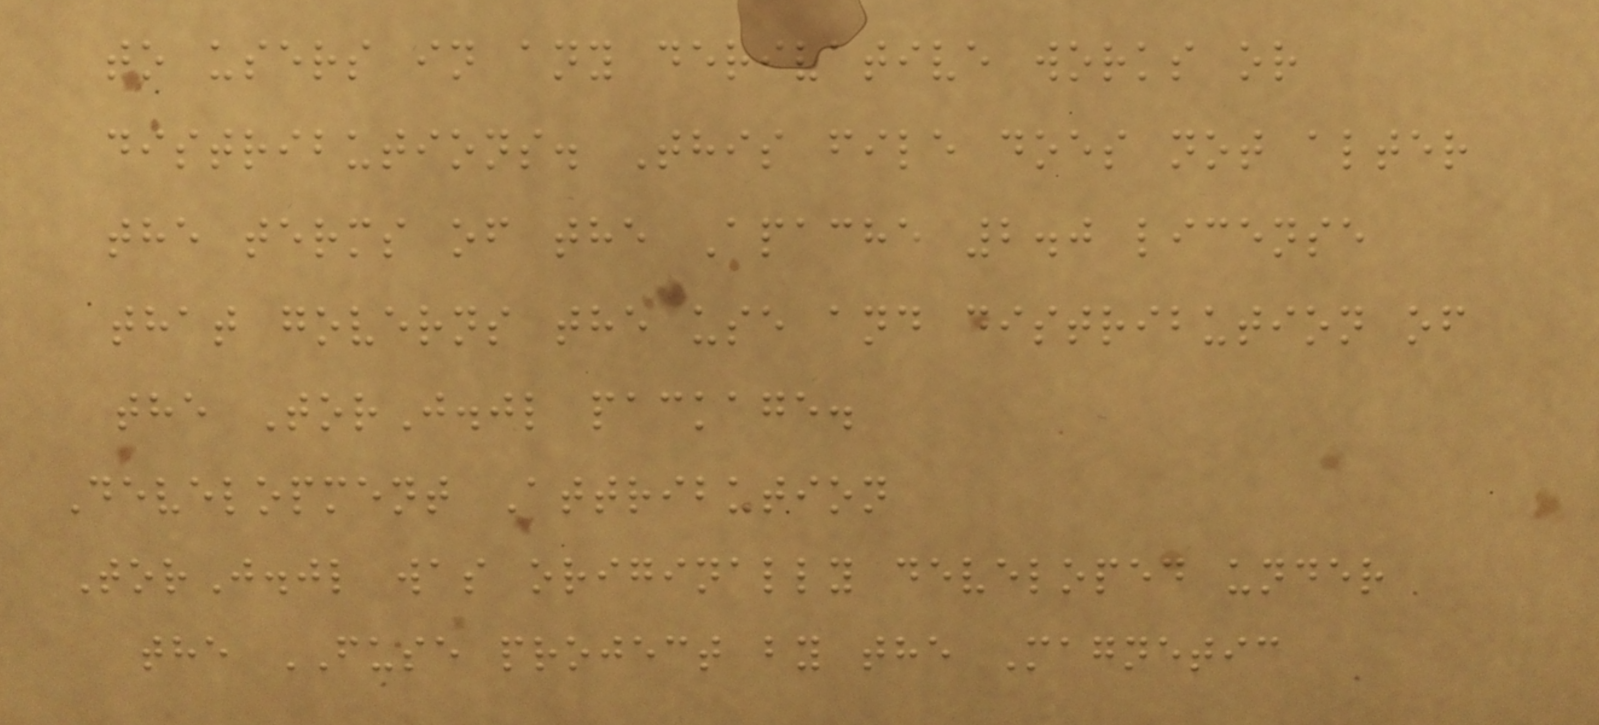to users in any derivative works or
distributions. This file does not alter
the terms of the Apache 2.0 license
that governs the use and distribution of
the TorJ.jl package.
Development Attribution
TorJ.jl was originally developed under
the FUSE project by the Magnetic
